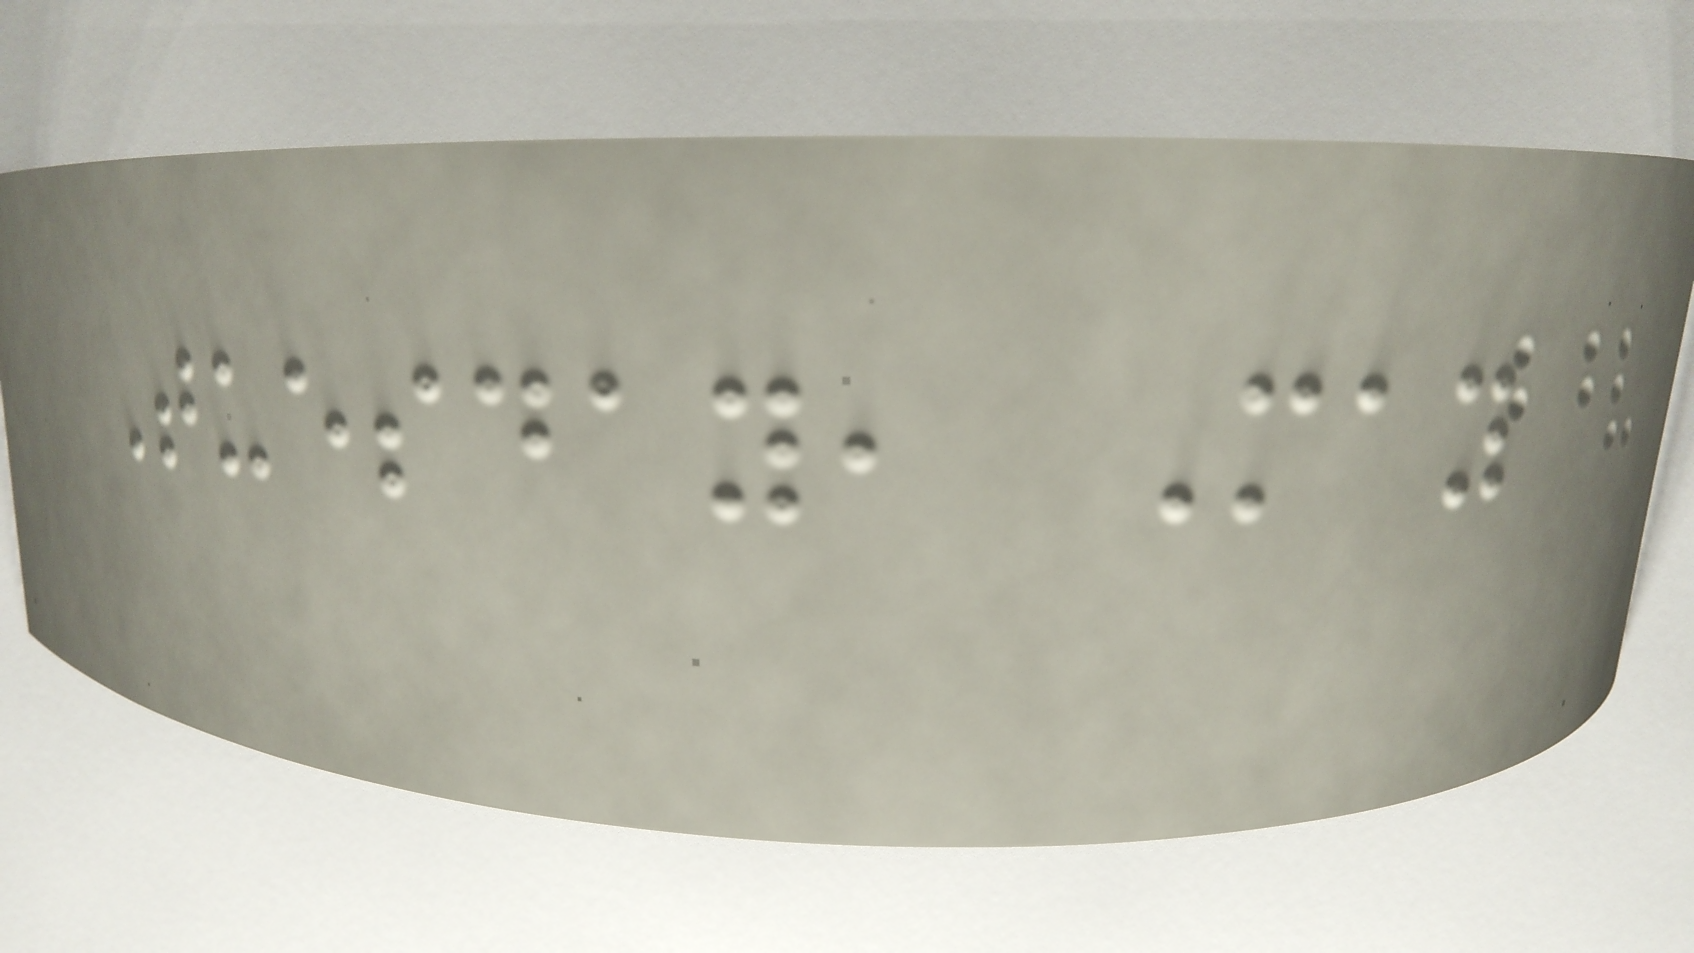Tuesday, May
